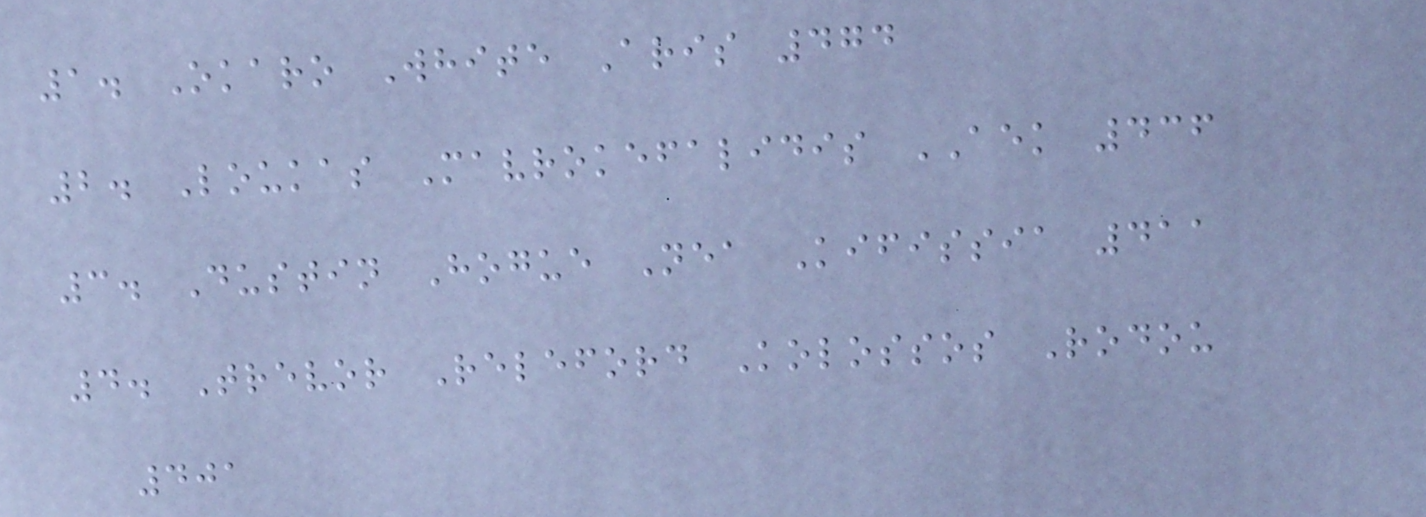1. Okaro White Aris 474
2. Loukas Mavrokefalidis AEK 436
3. Dustin Hogue Nea Kifissia 411
4. Trevor Releford Kolossos Rodou
401
